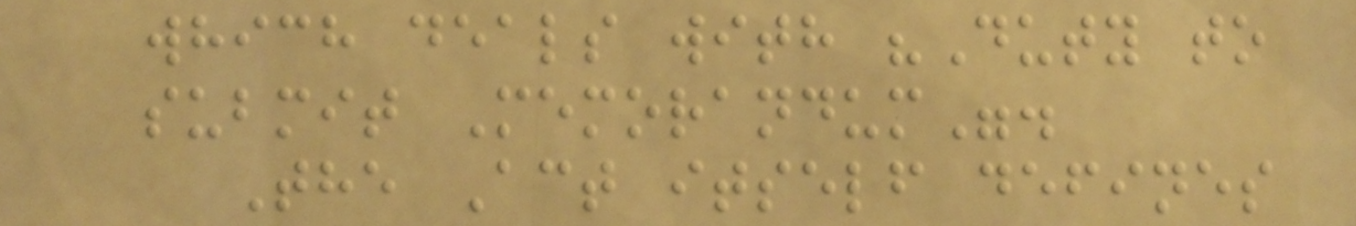which deals with "Duty to
submit Memorandum".
The Act itself defines
